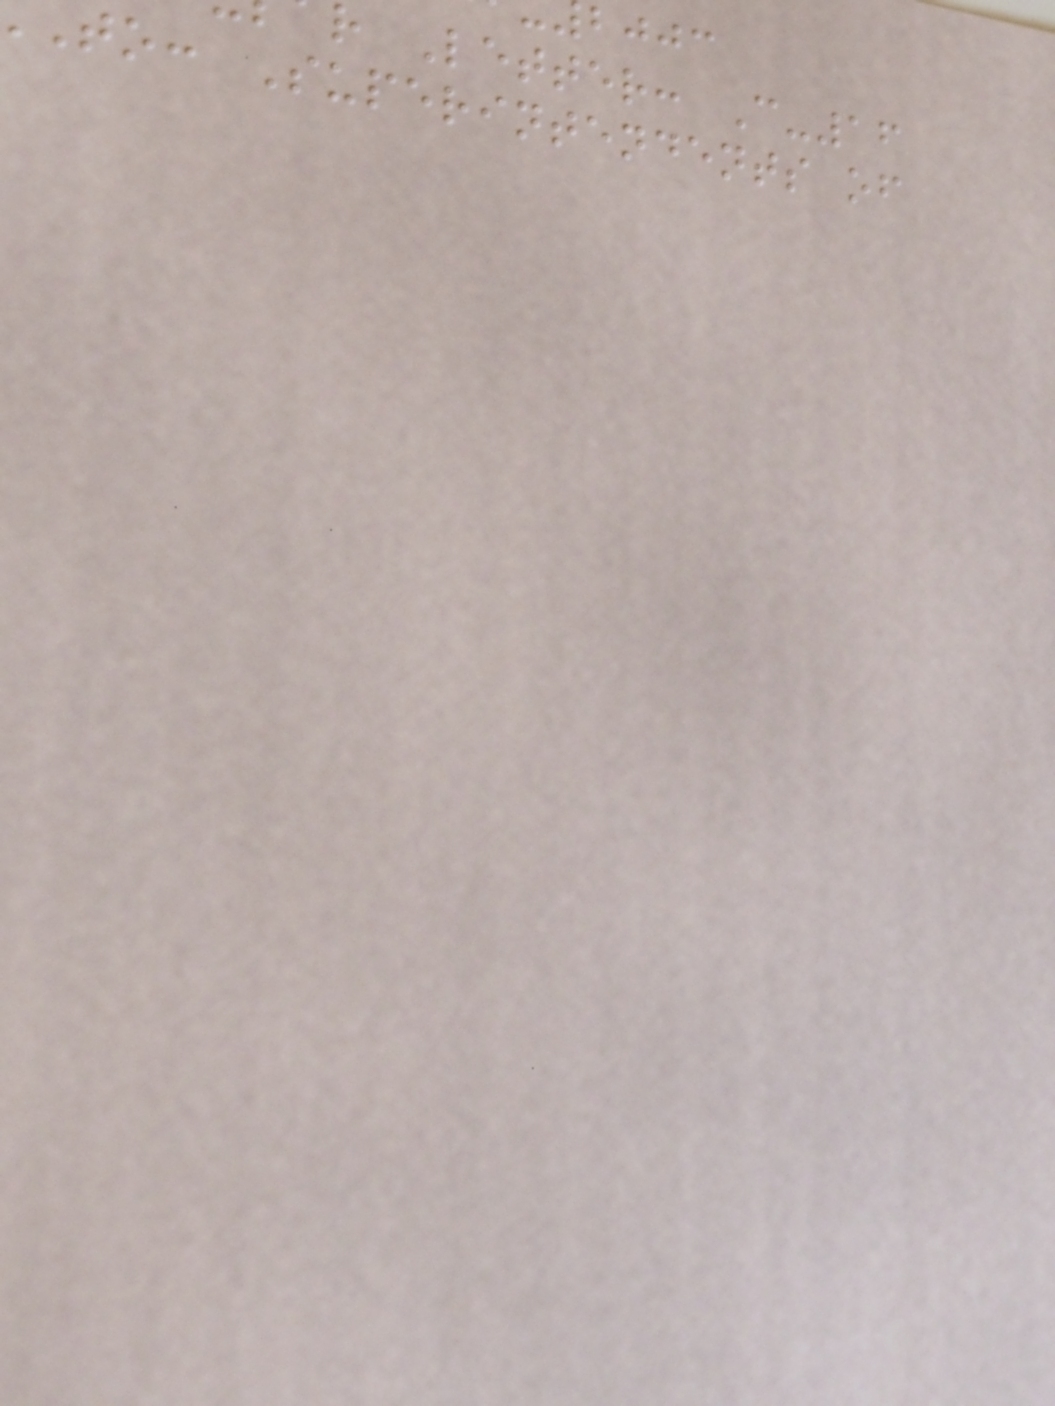r Letter: C-16
to: Superintendents of
